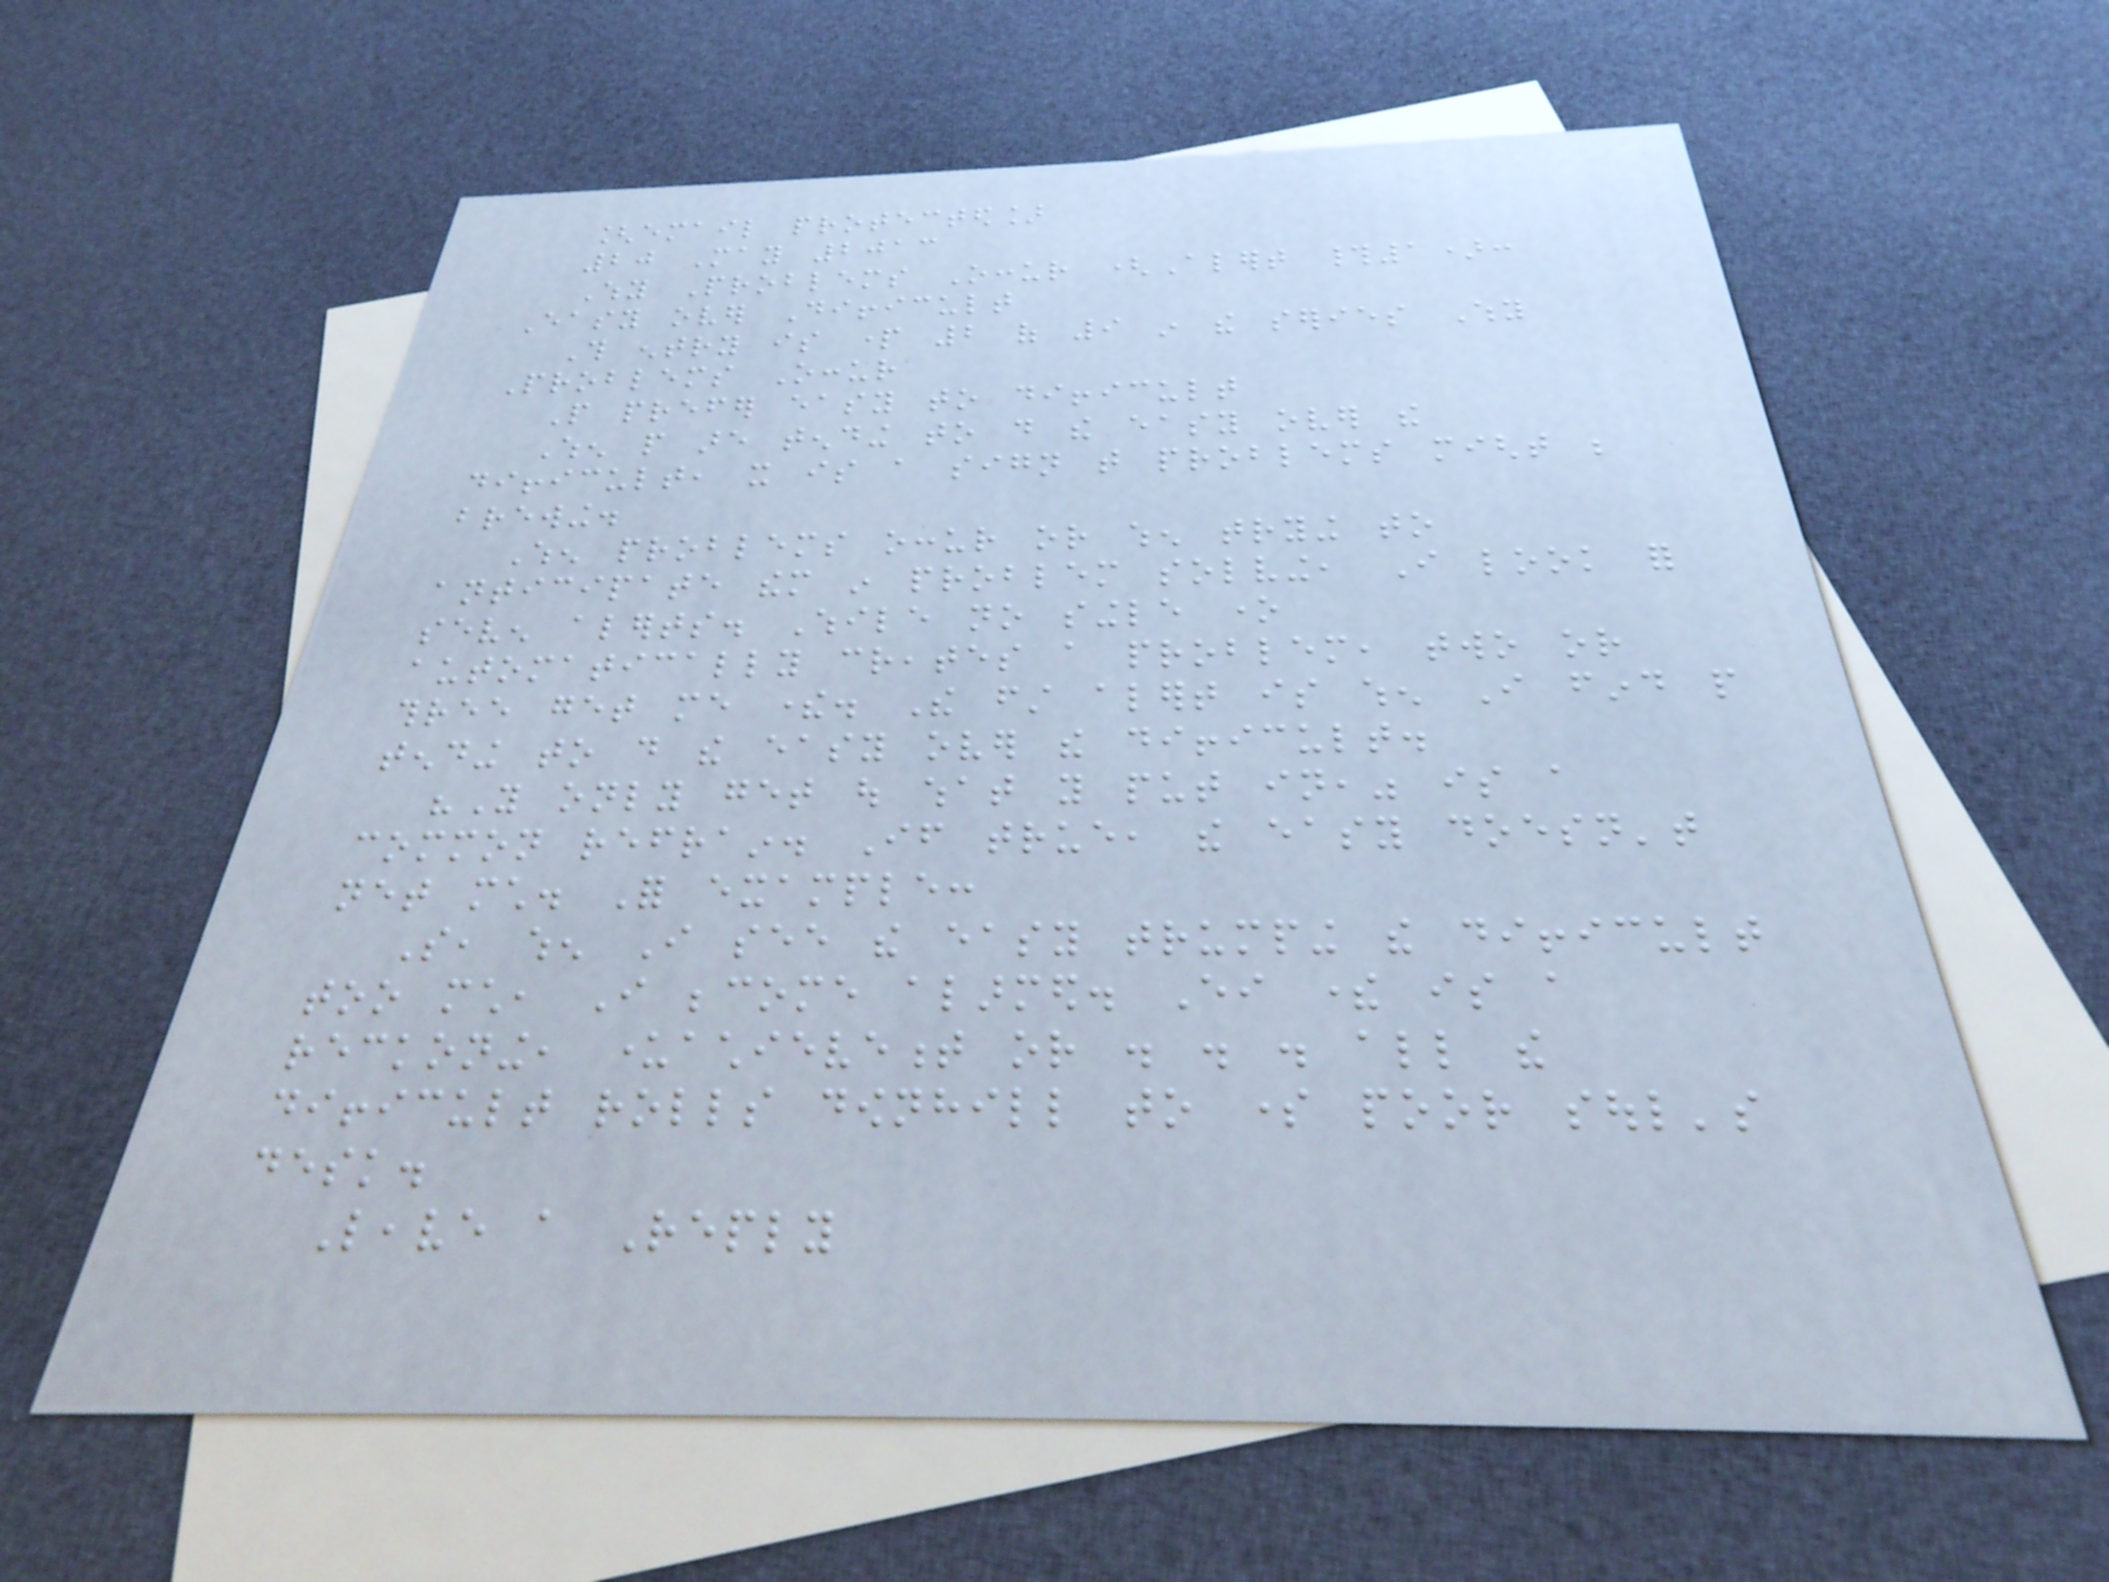[email protected]
20 May 2013
Why Problems Occur (Alert #1):
Easy over Difficult
This entry is part 2 of 9 in the series Why
Problems Occur
People prefer easy to difficult
When people are tending to do the easy over the
difficult, it is a sign that problems might be
brewing.
When problems occur or when trying to
anticipate them in problem solving, I look for
seven alerts. While no single one
automatically creates a problem, two or
three get me there. The first alert is when I find people
tending to do the easy over the difficult.
"You only get out what you put in," is a
common refrain. If true, the easy doesn't
net much. For example:
So, when I see the easy trumping the difficult
too much, I become alarmed. Either there is a
reckoning, underachievement or . . . all the
difficult rolls downhill to some poor soul's
desk.
Leave a Reply
